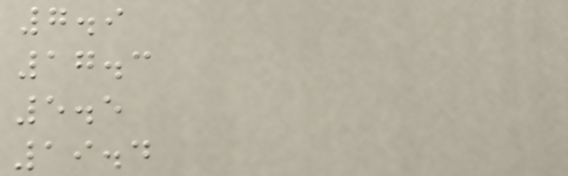7.9
17.3
5.5
19.4
